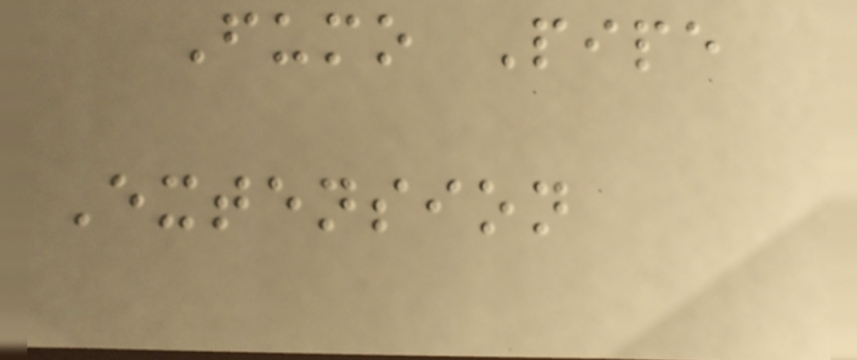Fumo Pipe
Extension
